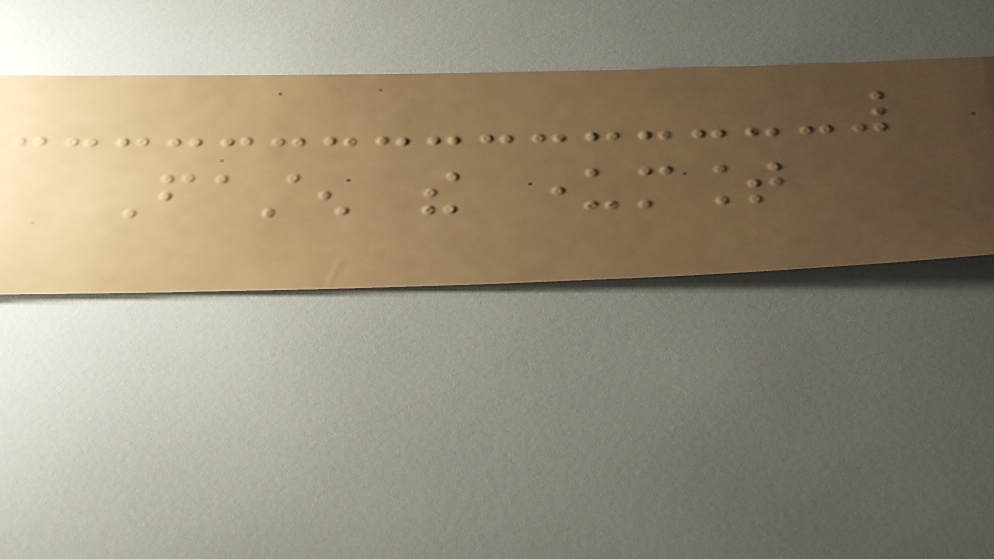Fasten the undermount
